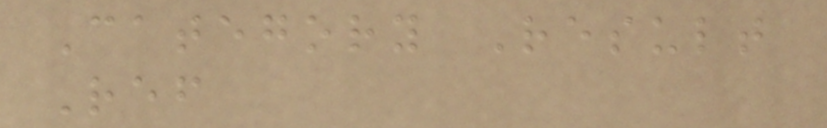Category Result
Ref
